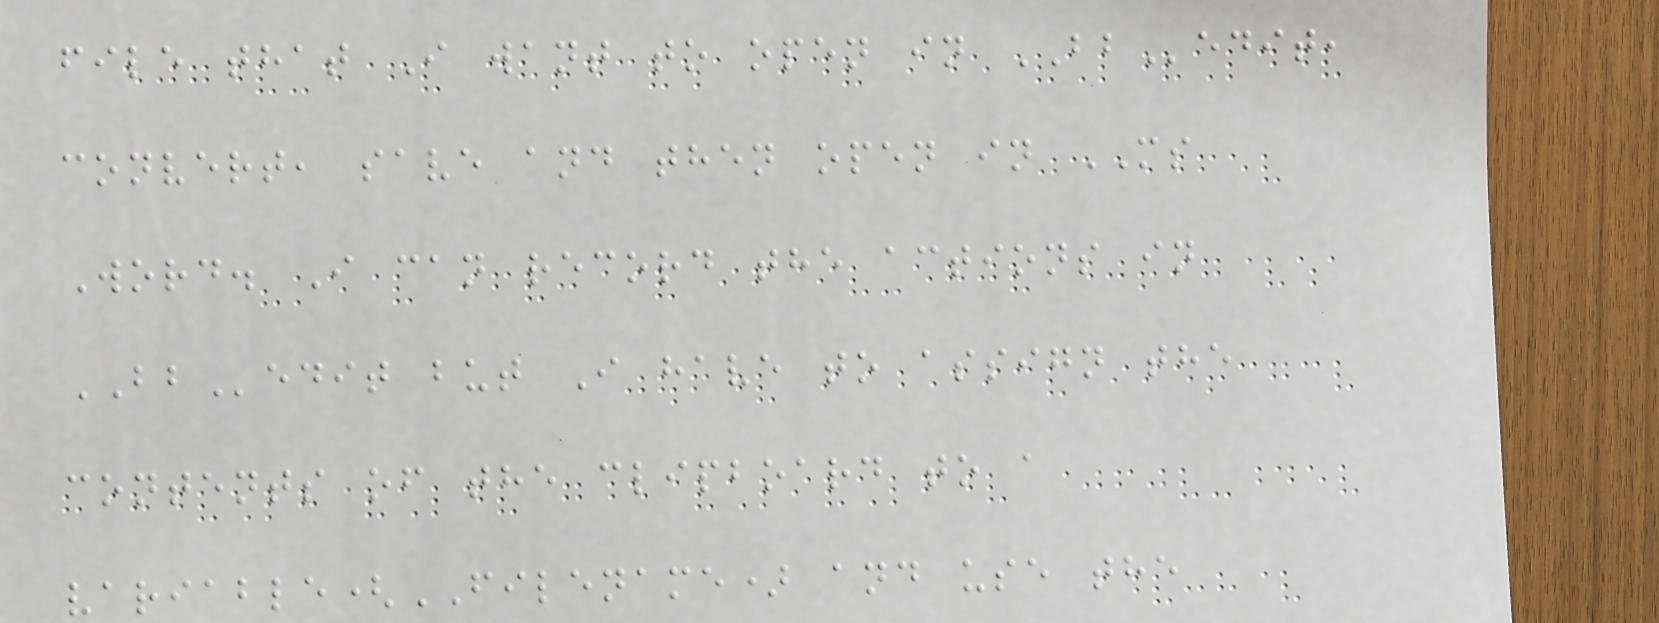file that I want to open in BBedit,
convert, save and then open in MS
Word. I can record the actions in
BBedit but I have to assign the
contents of the clipboard to a
variable(FILENAME) and use the
